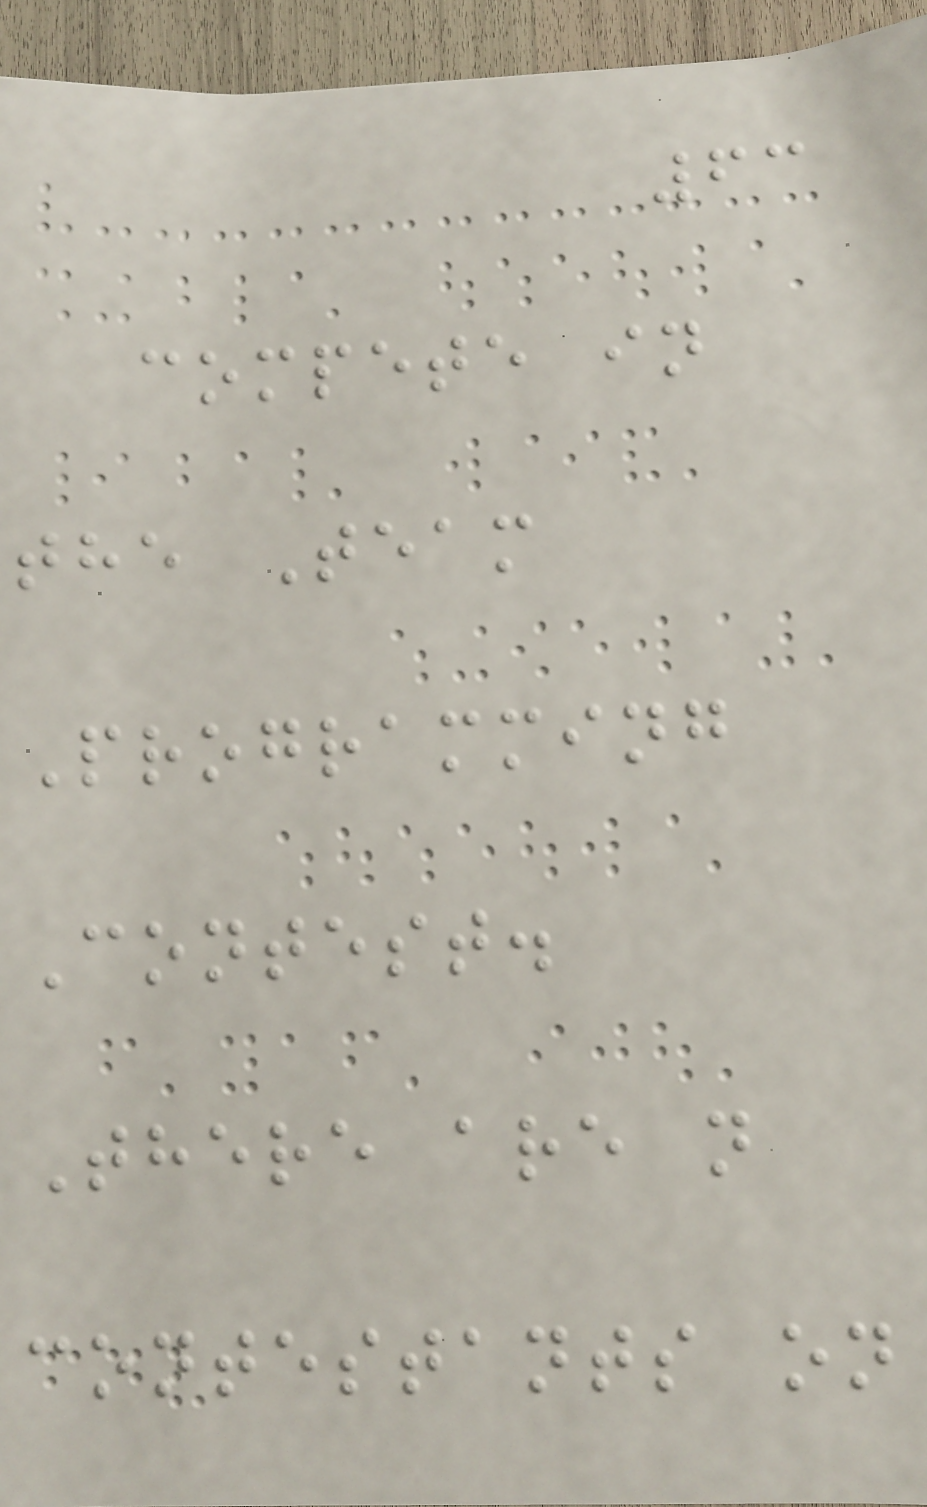63
compete in
the Team
Programming
Contest.
There are n
contestants on
